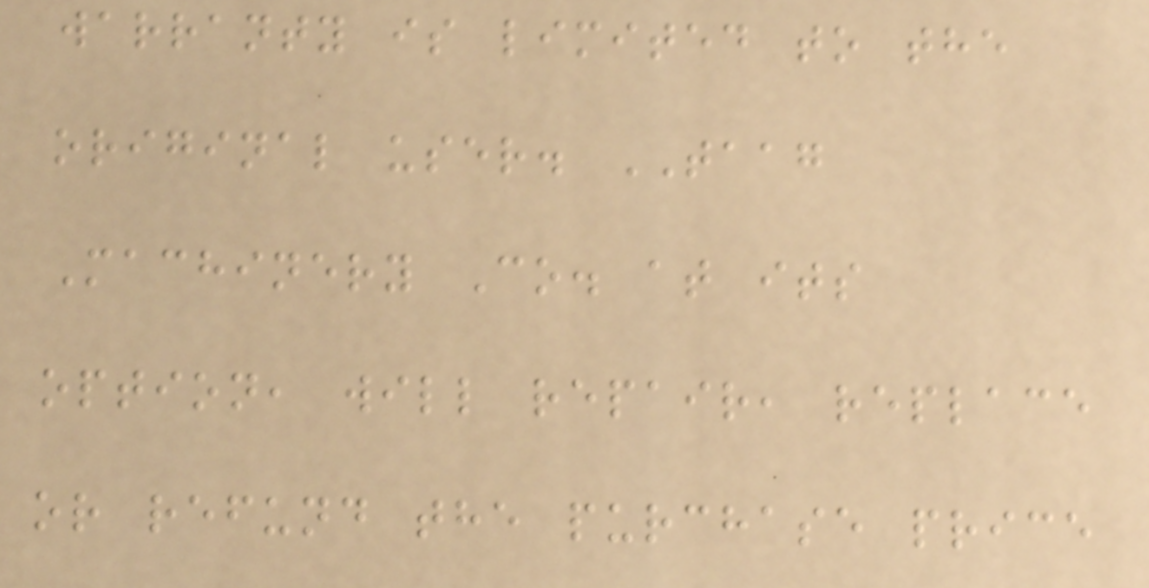warranty is limited to the
original user. TAAG
Machinery Co. at its
option, will repair, replace
or refund the purchase price
